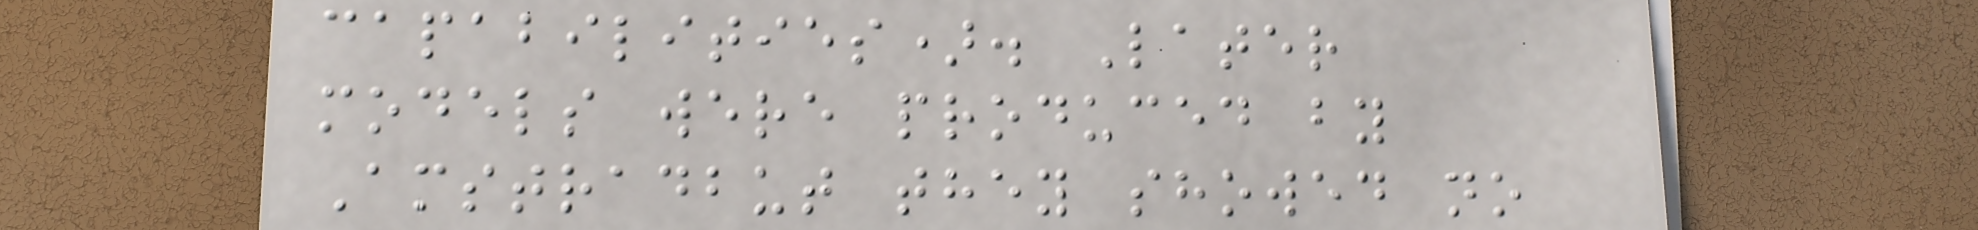capabilities). Later
models were produced by
Amstradbut they showed no
